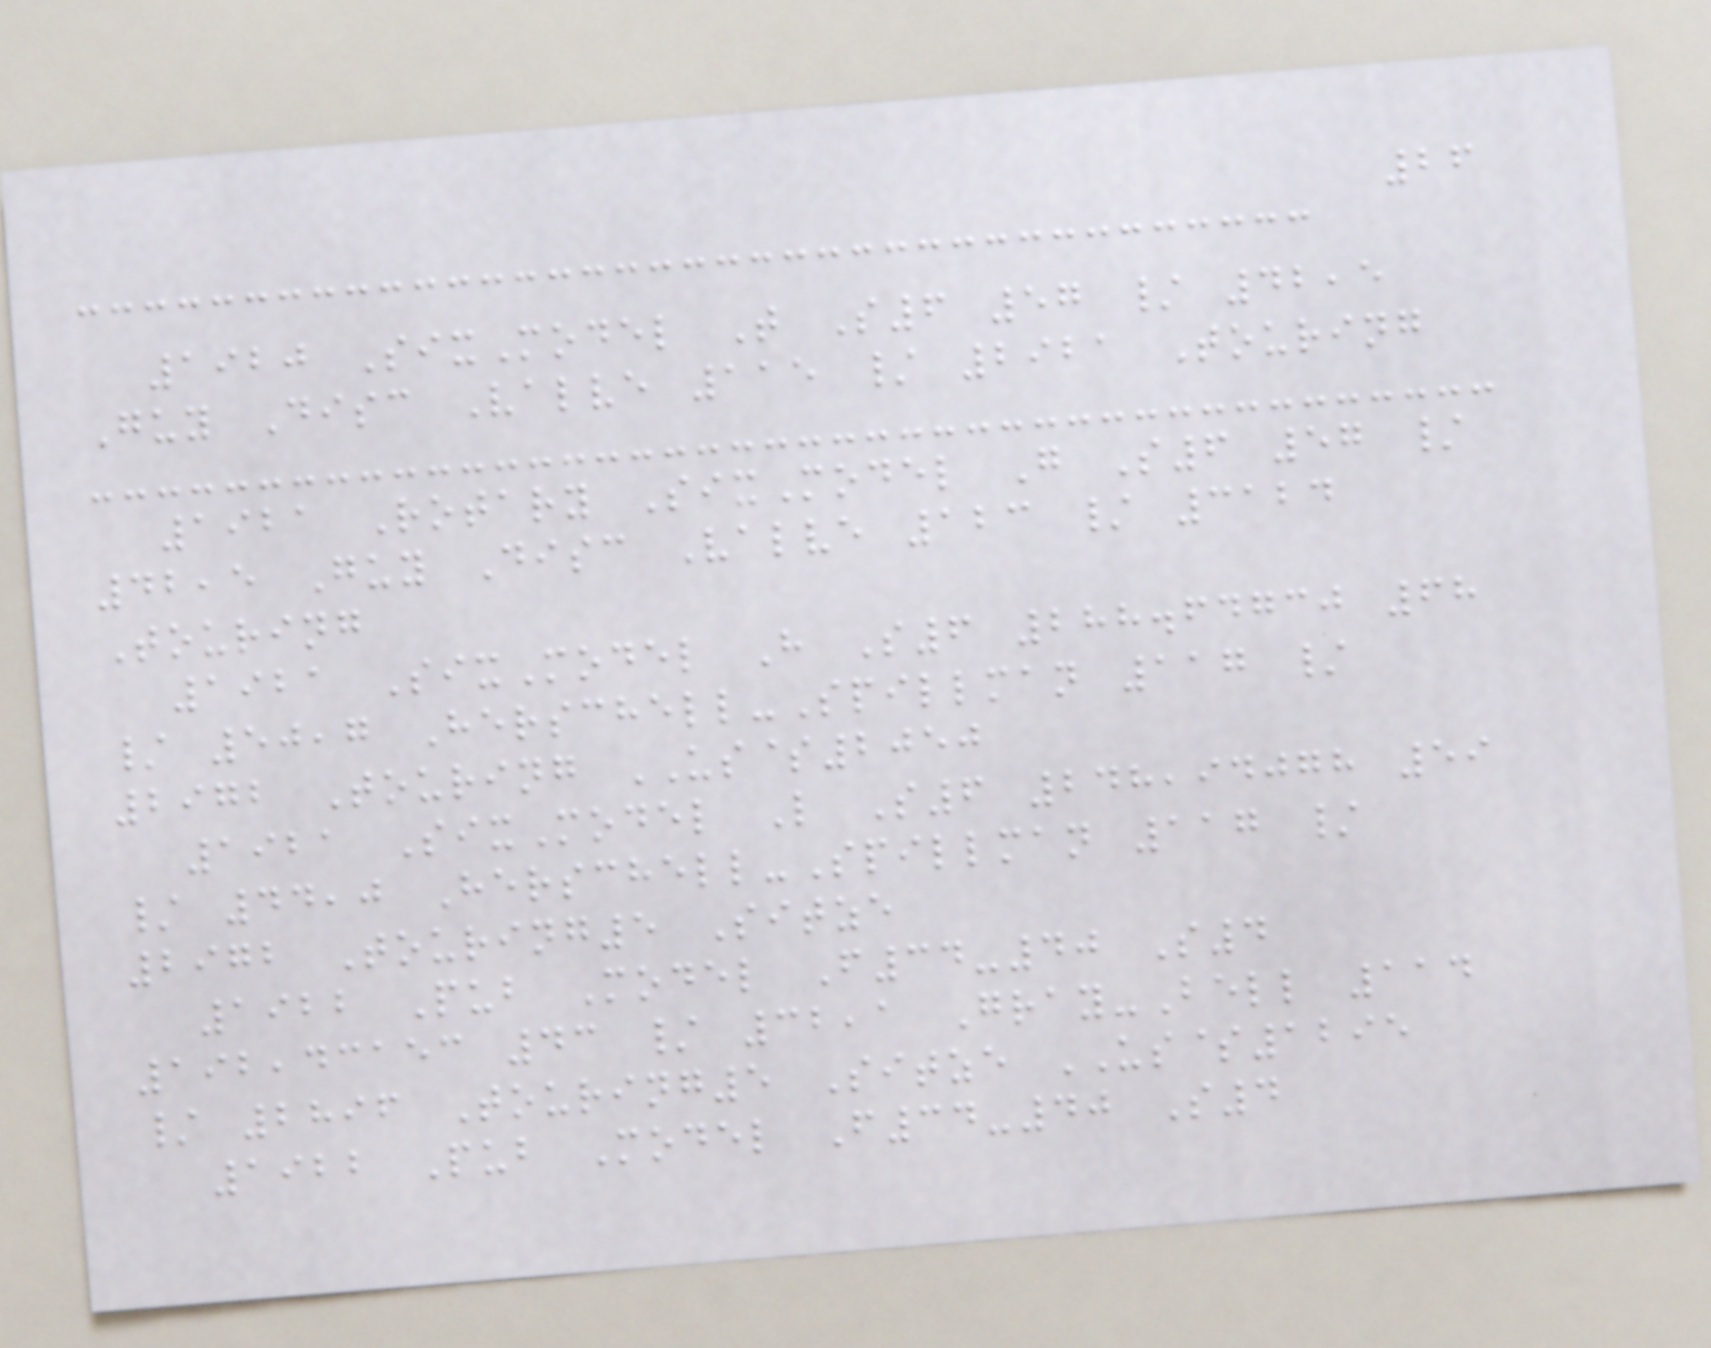26
1920 SixModel T S6 57 / 42,5
Guy Disc Valve 115 / 2921 Touring
1921 Rotary SixModel G S6 57 /
42,5 Guy Disc Valve 123 / 3124
Touring
1921 SixModel H S6 288.64730 68
/ 50,7 Herschell-Spillman 117 /
2972 Touring US$2050
1921 SixModel L S6 248,94078 59
/ 44,0 Herschell-Spillman 117 /
2972 Touring5 Sitze
1922 Pub Model F34-40 S4
192,43153 43 / 32,1 Gray-Bell 114
/ 2896 Touring5 Sitze US$1295
1922 Pub Model F34-40 S4
